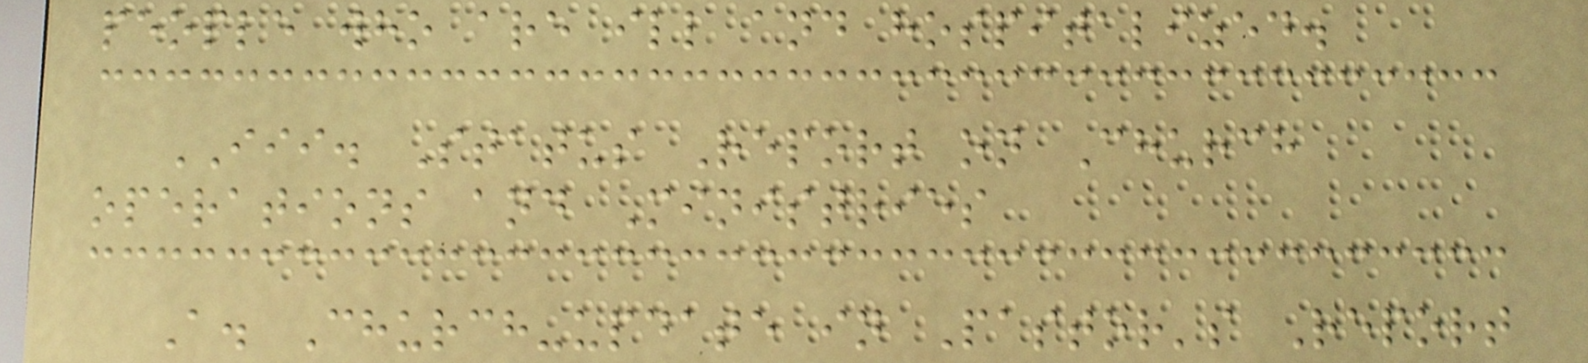people who are ill and hospitalized.
III. Status Report on Church
operations and Ministries
A. Church-update in Pastor's Report
